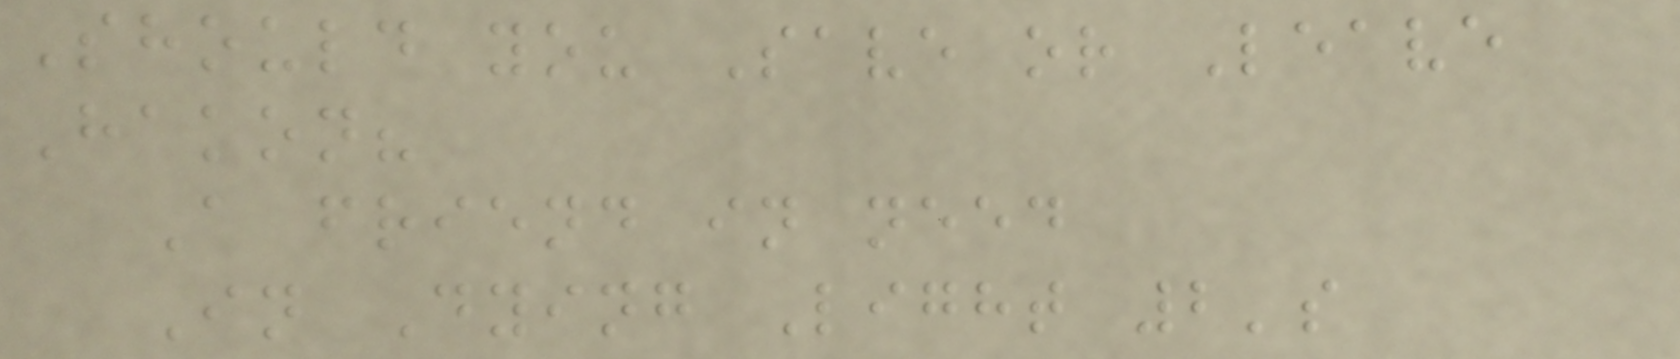Should you Save or Leave
Hakon?
A friend in need
In Dying Light 2's
